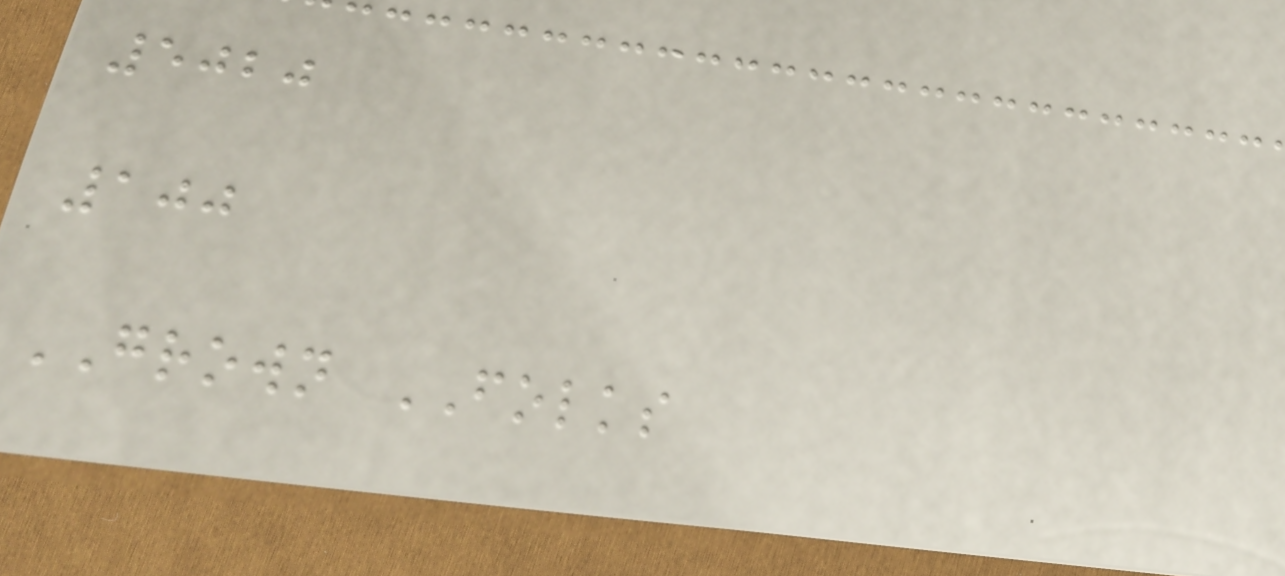5020
100
GROWN FOLKS
